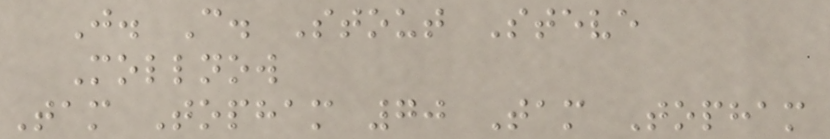J. C. Stout Steve
Mollnow
Tam Topham 70 Tam Topham
